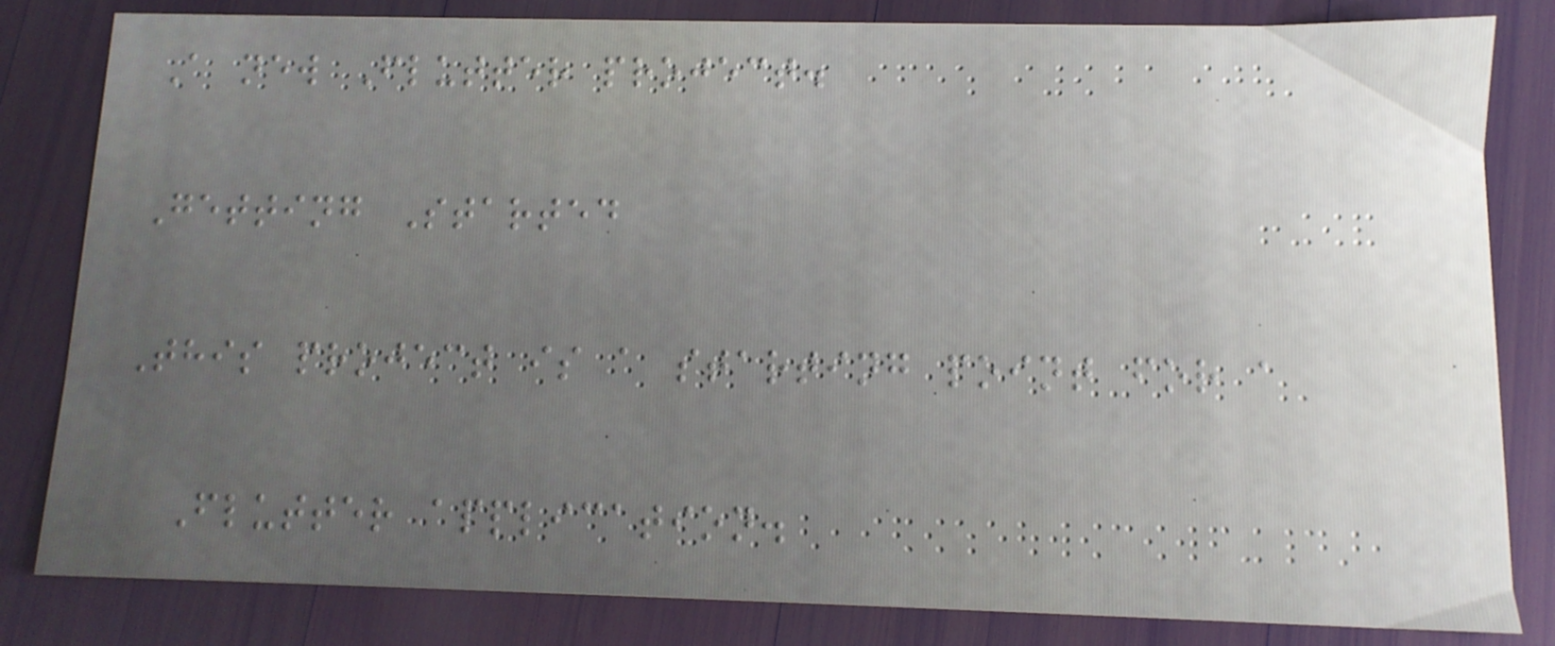A new Flutter project.
Getting Started
This project is a starting point for a
Flutter application.
